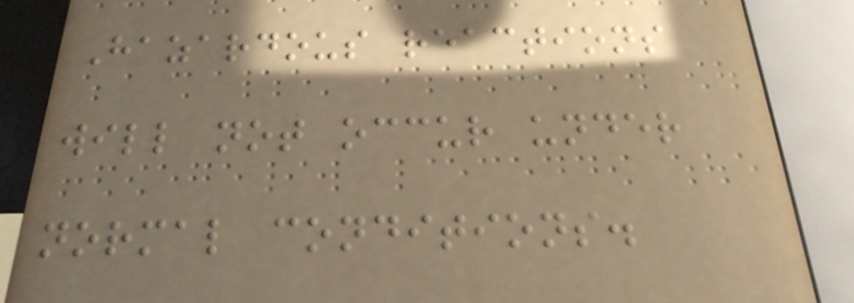Hazardous reactions
will not occur under
normal conditions.
